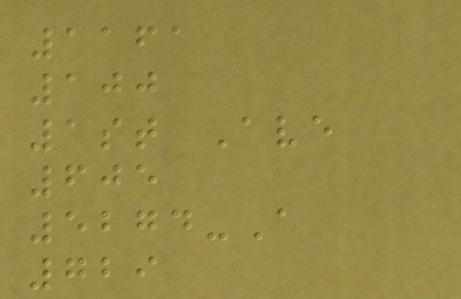1161
100
1st Ave
605
5274-A
729
